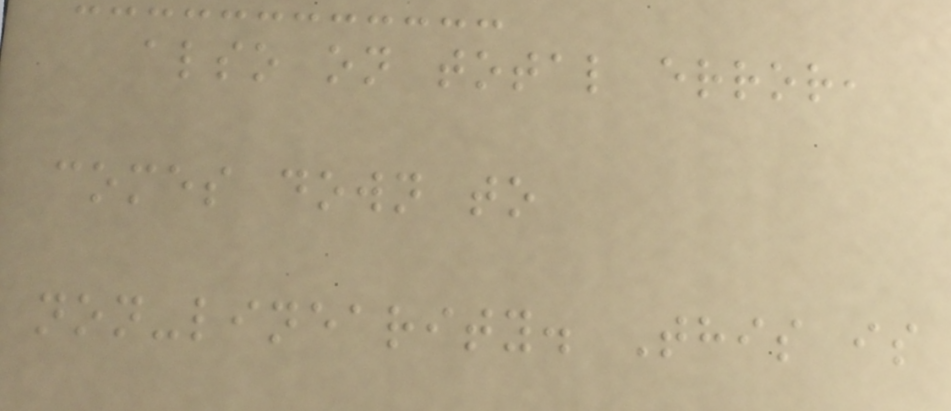also on total error,
comes down to
non-linearity. This is
